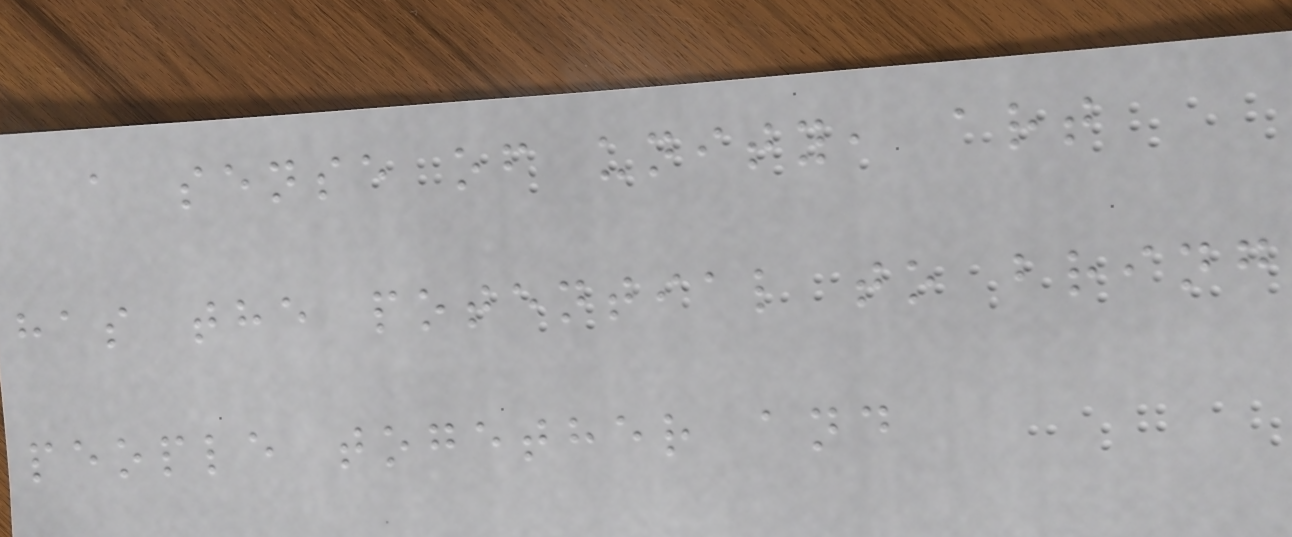a sense of unity, art
has the potential to bring
people together and
